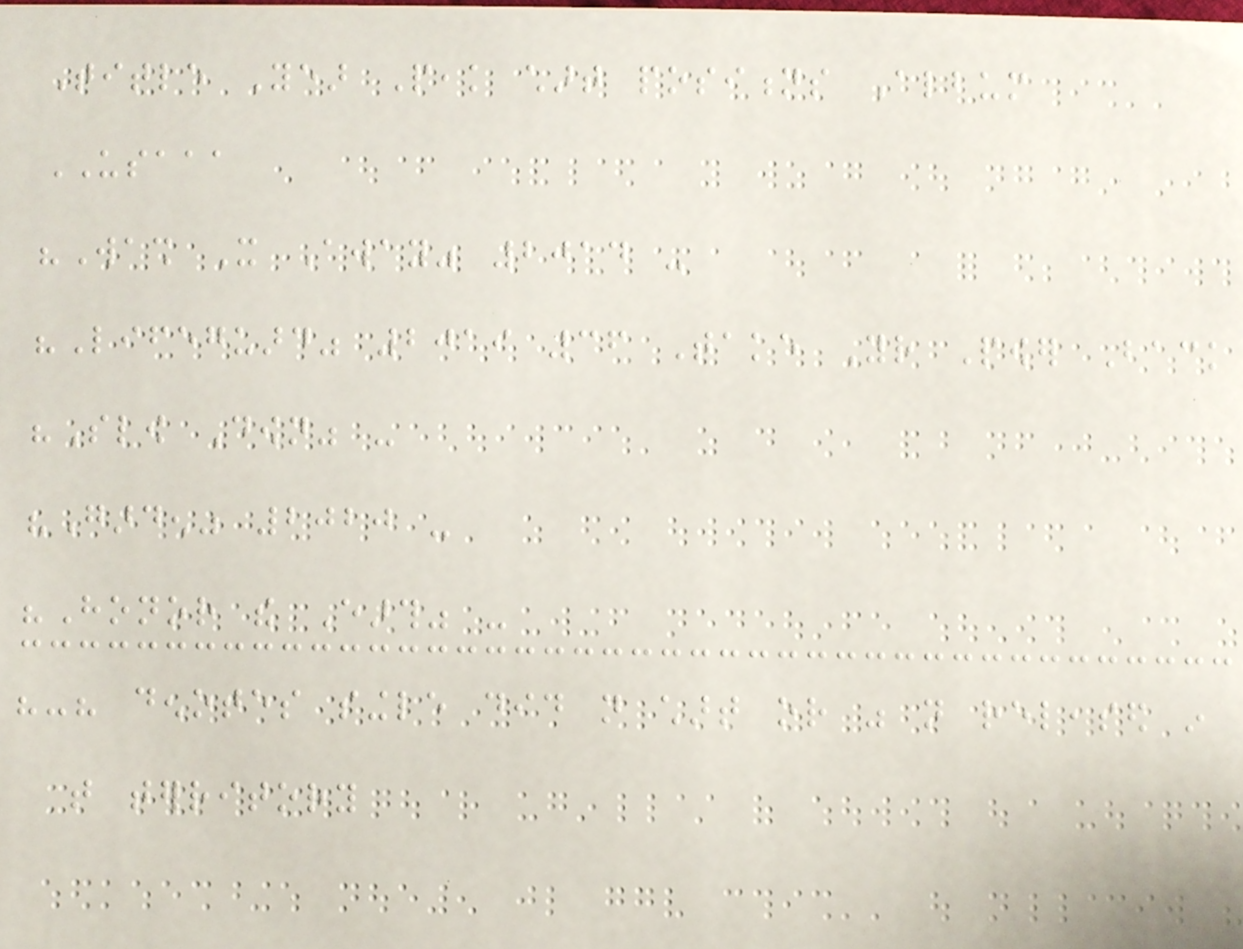Title Year Peak chart positions Album
USAAA
"Wash It Away" 2014 -
"Lifeguard" 2019 36 Take Your Power Back
"Slow Down" -
"Garden" 2020 -
"Honor the Earth" -
"-" denotes single did not chart or was not released in
that territory
